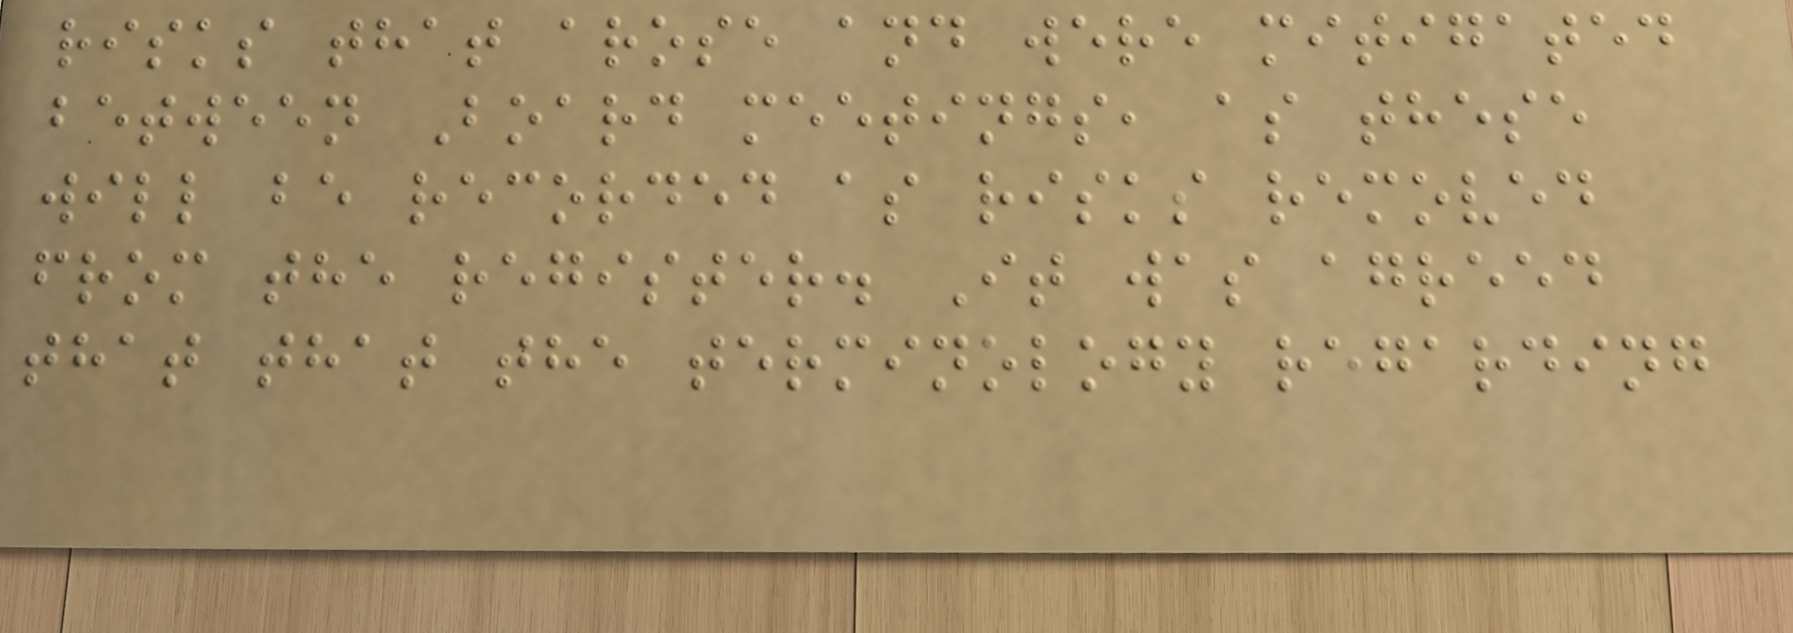risks that arose and were mitigated
between Board meetings, as these
will be recorded as risks removed
from the register. It was agreed
that that the terminology regarding
